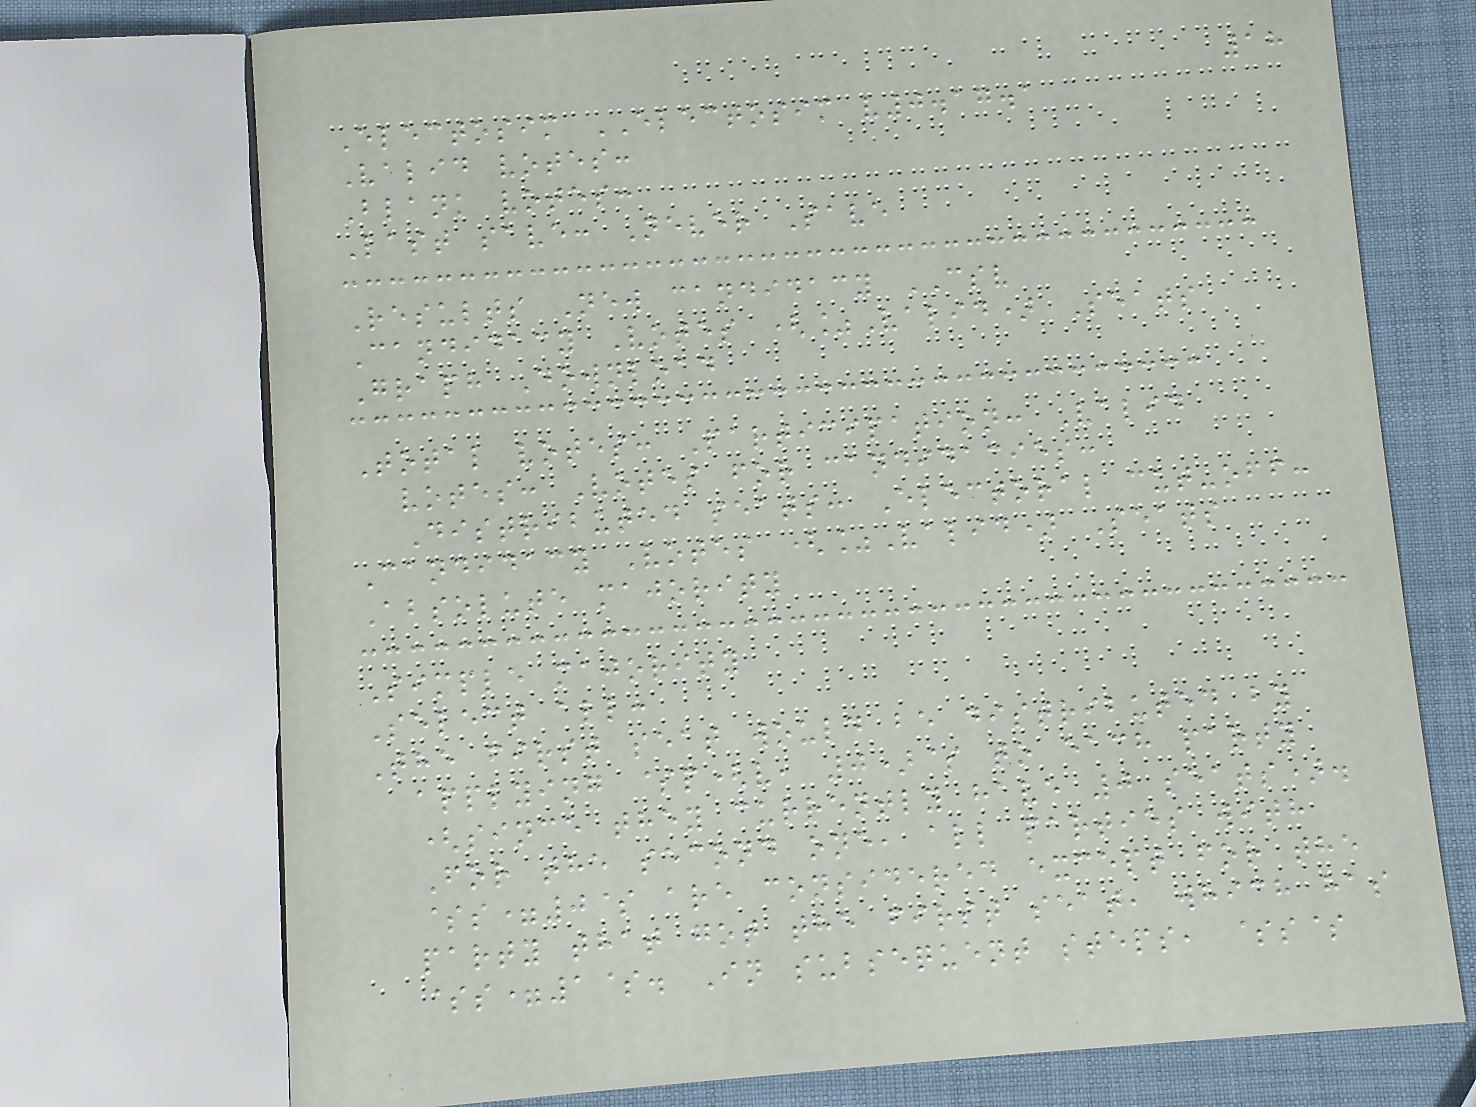18
Electosim ELECTOSIM v0.17.1
Valid votes:
Blank votes:
Last save: Never Save
Results New candidacy CSV
Candidacy Votes (%Valid) Seats
Graph Download
Total votes: Participation: Valid
votes: Votes for candidacies:
Distributed seats: Electoral cut-off:
Candidacy Votes (%Valid) Seats
Absolute majority
Simple majority
Select all:
The first seat would be distributed by
applying $p(v, 0)$ to each party
(since they currently have 0 seats).
For the second one, all parties with
$s=0$ are considered except for the
party that got the first seat, which has
$s=1$. In subsequent steps, $s$
